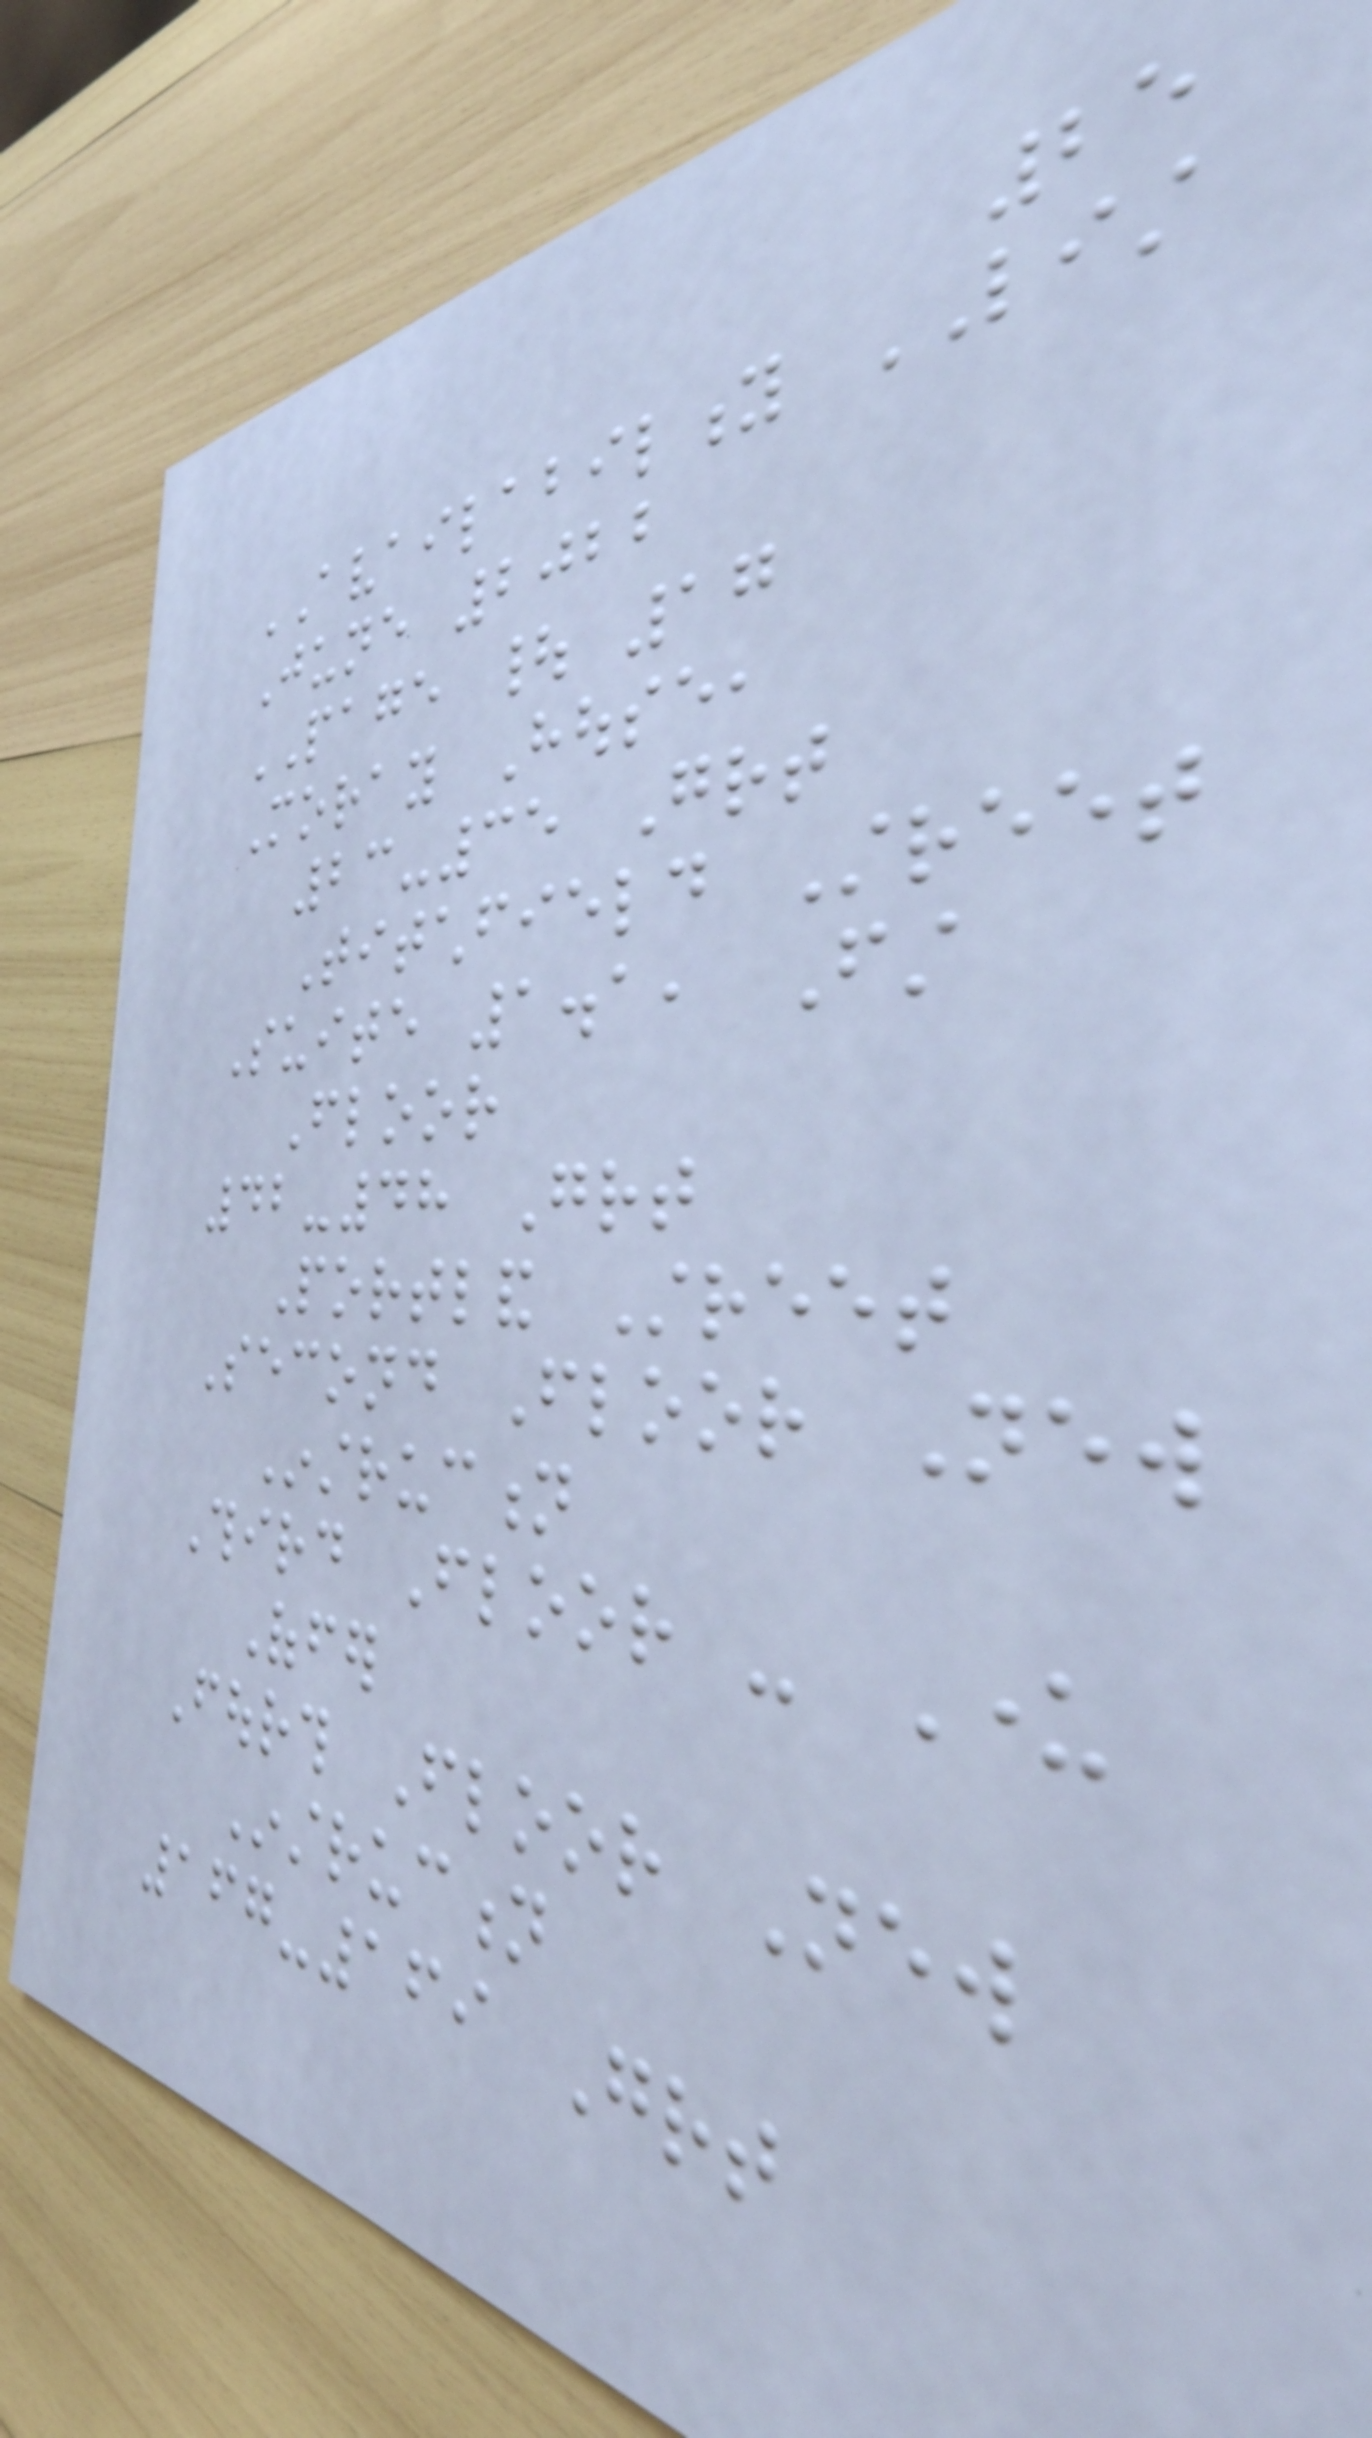25
AVAILABILITY LIST
June 2022
PAGE | 17
Moray House,
23-35 Great
Titchfield Street
Suite 1.1, First
Floor
42-48 Great
Portland Street
Second Floor New
Instruction
Third Floor - Under
Offer
Fourth Floor New
Instruction
167-169 Great
